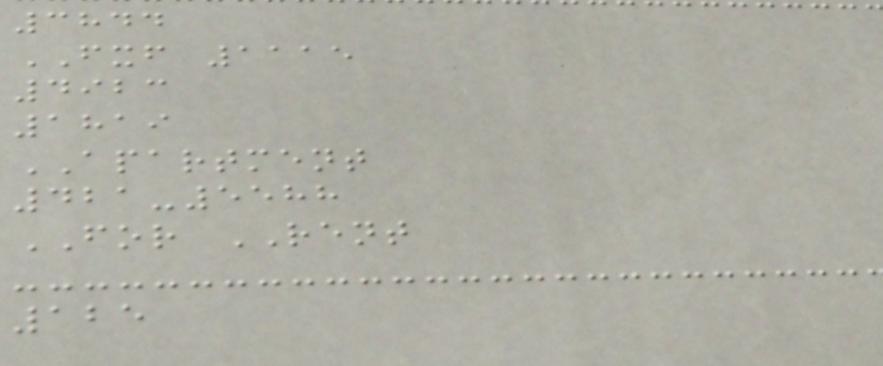3844
FXF 1115
4923
1819
APARTMENT
421-5588
FOR RENT
125
